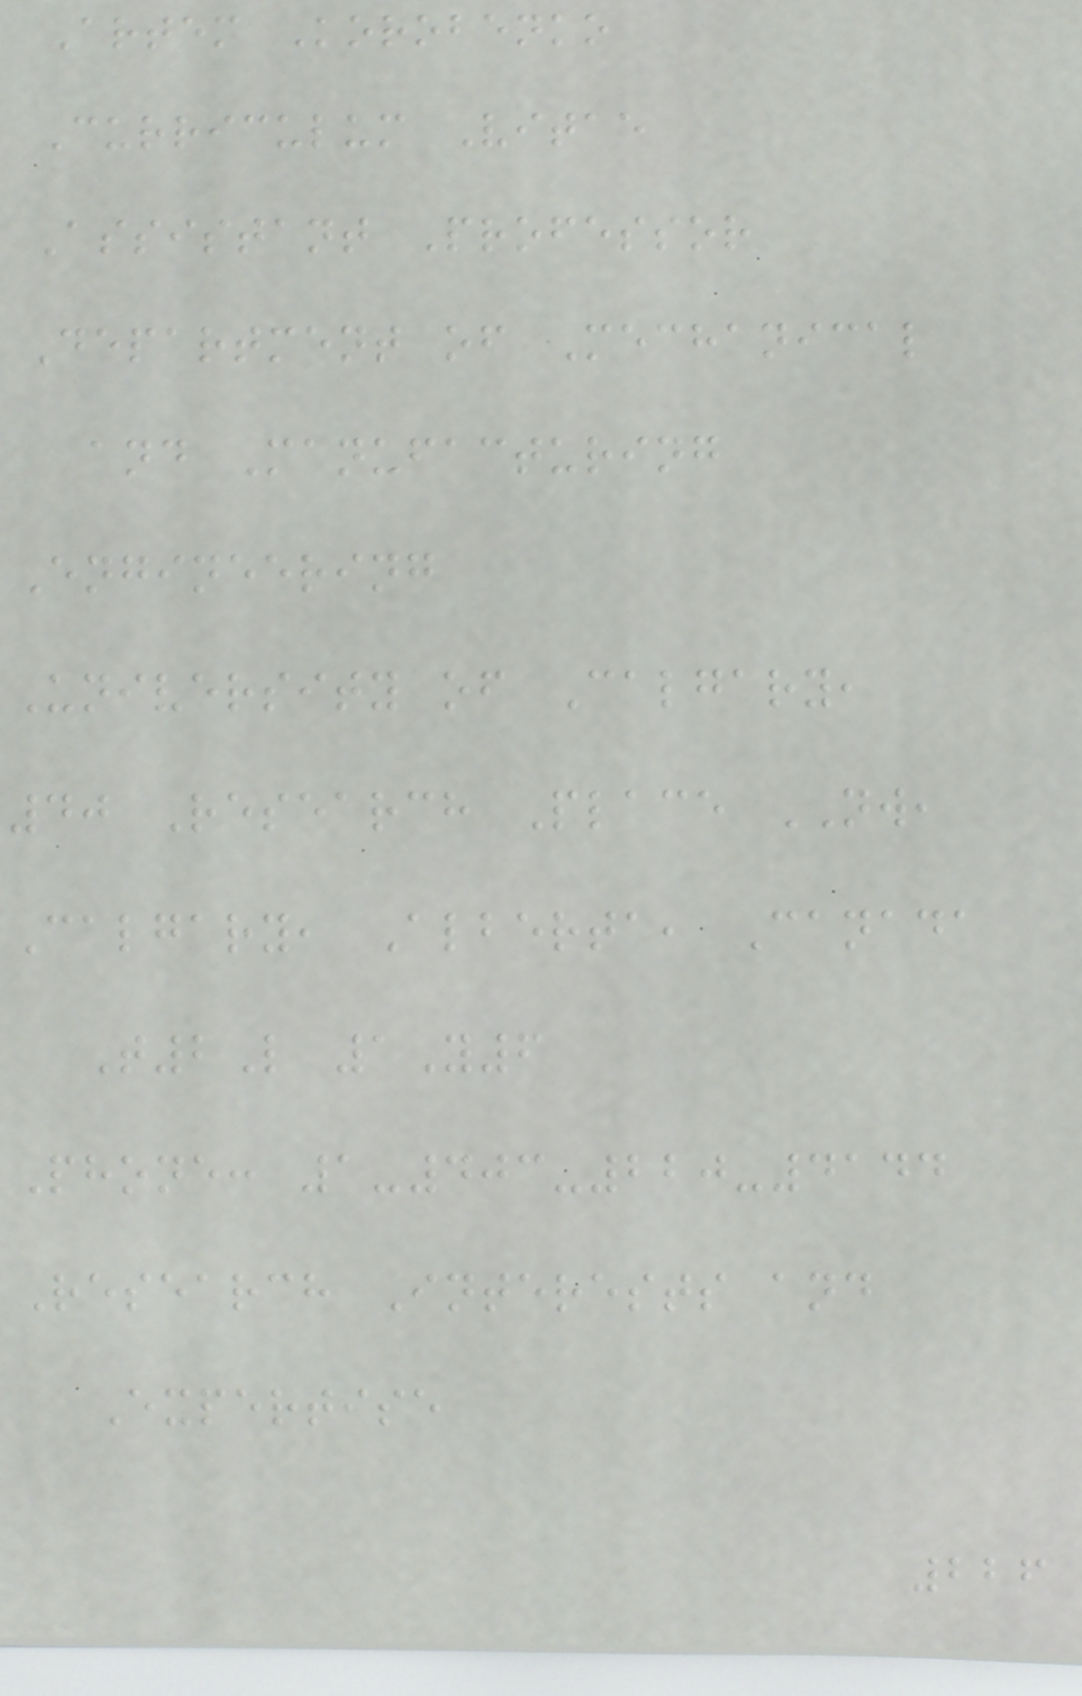Artem Korobenko
Curriculum Vitae
Assistant Professor
Department of Mechanical
and Manufacturing
Engineering
University of Calgary,
40 Research Place NW,
Calgary, Alberta, Canada
T2L 1Y6
Phone: 1-403-220-4144
Research Interests and
Expertise
226
